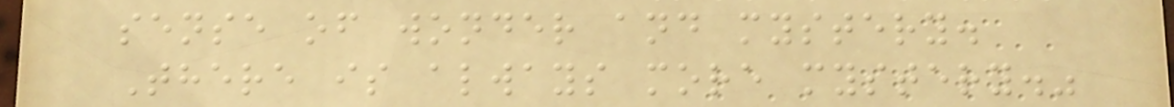sense of wonder and mystery.
There is always more mystery."
